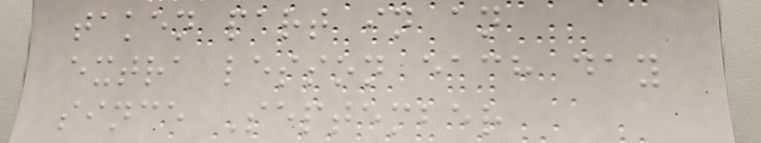taken part in an
extra lesson each day
since September
